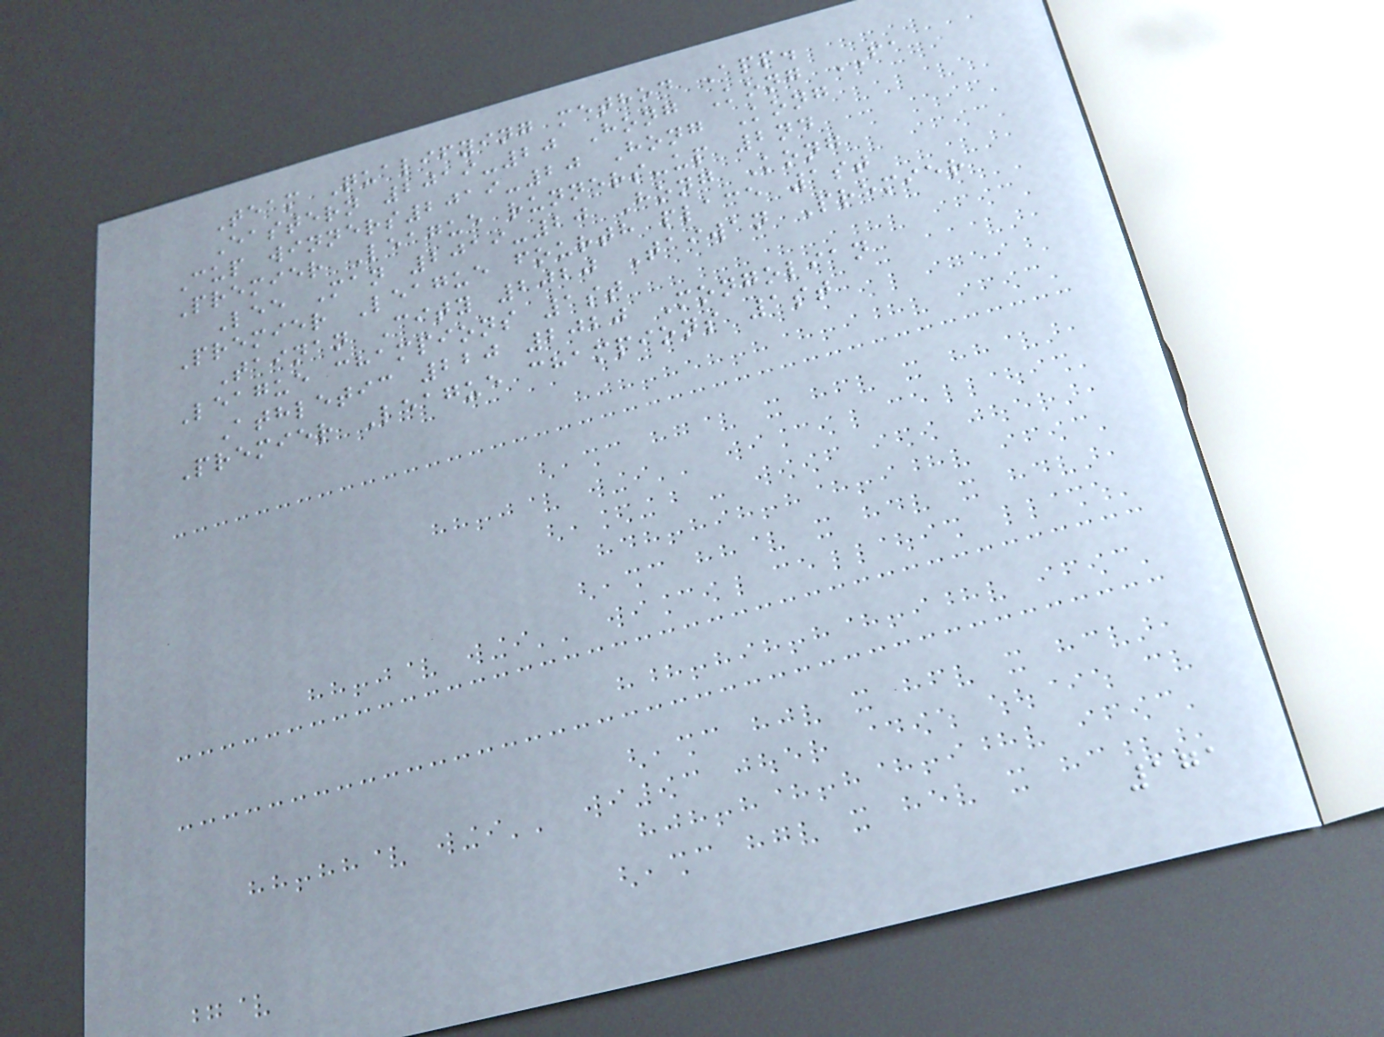Team Qualifying method App.
Eastern 2019-20 Hong Kong FA
Cup winners2019-20 Hong Kong
Premier League runners-up 2nd
Lee Man 2019-20 Hong Kong
Premier League fourth place 1st
Tainan City 2020 Taiwan Premier
League champions 1st
Athletic 220 2020 Mongolian
Premier League champions 1st
171
